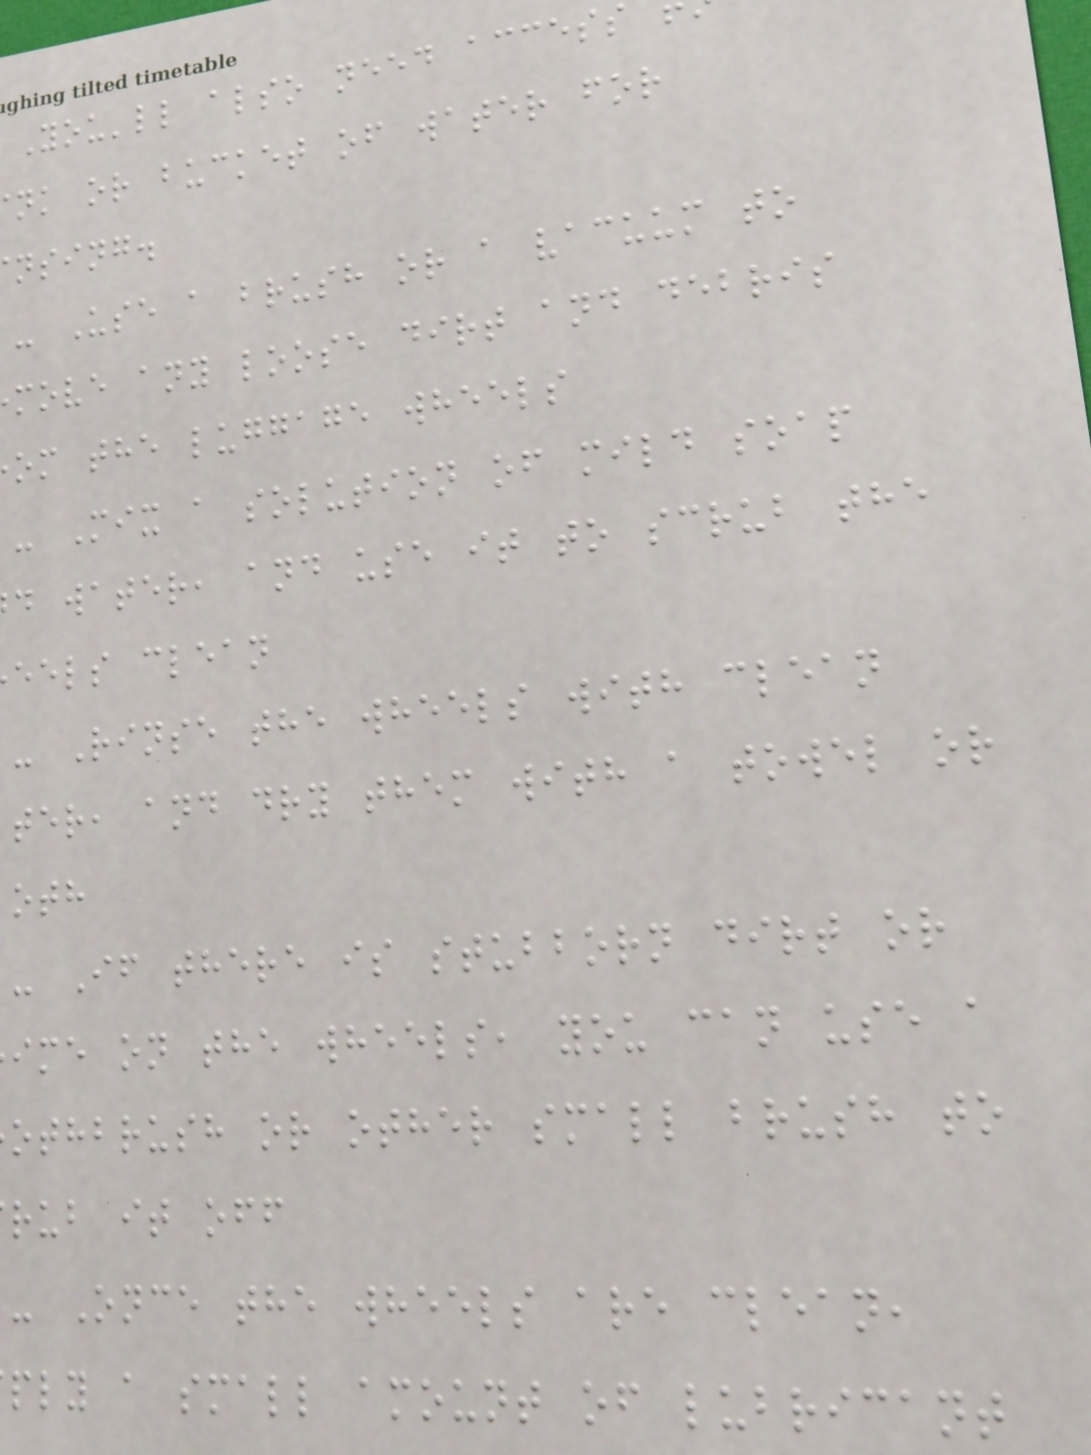You'll also need access
nk or bucket of water for
nsing.
- Use a brush or a vacuum to
move any loose dirt and debris
om the luggage wheels
- Mix a solution of mild soap
d water, and use it to scrub the
eels clean
- Rinse the wheels with clean
ter, and dry them with a towel or
- If there is stubborn dirt or
ime on the wheels, you can use a
othbrush or other small brush to
rub it off
- Once the wheels are clean,
ply a small amount of lubricant
